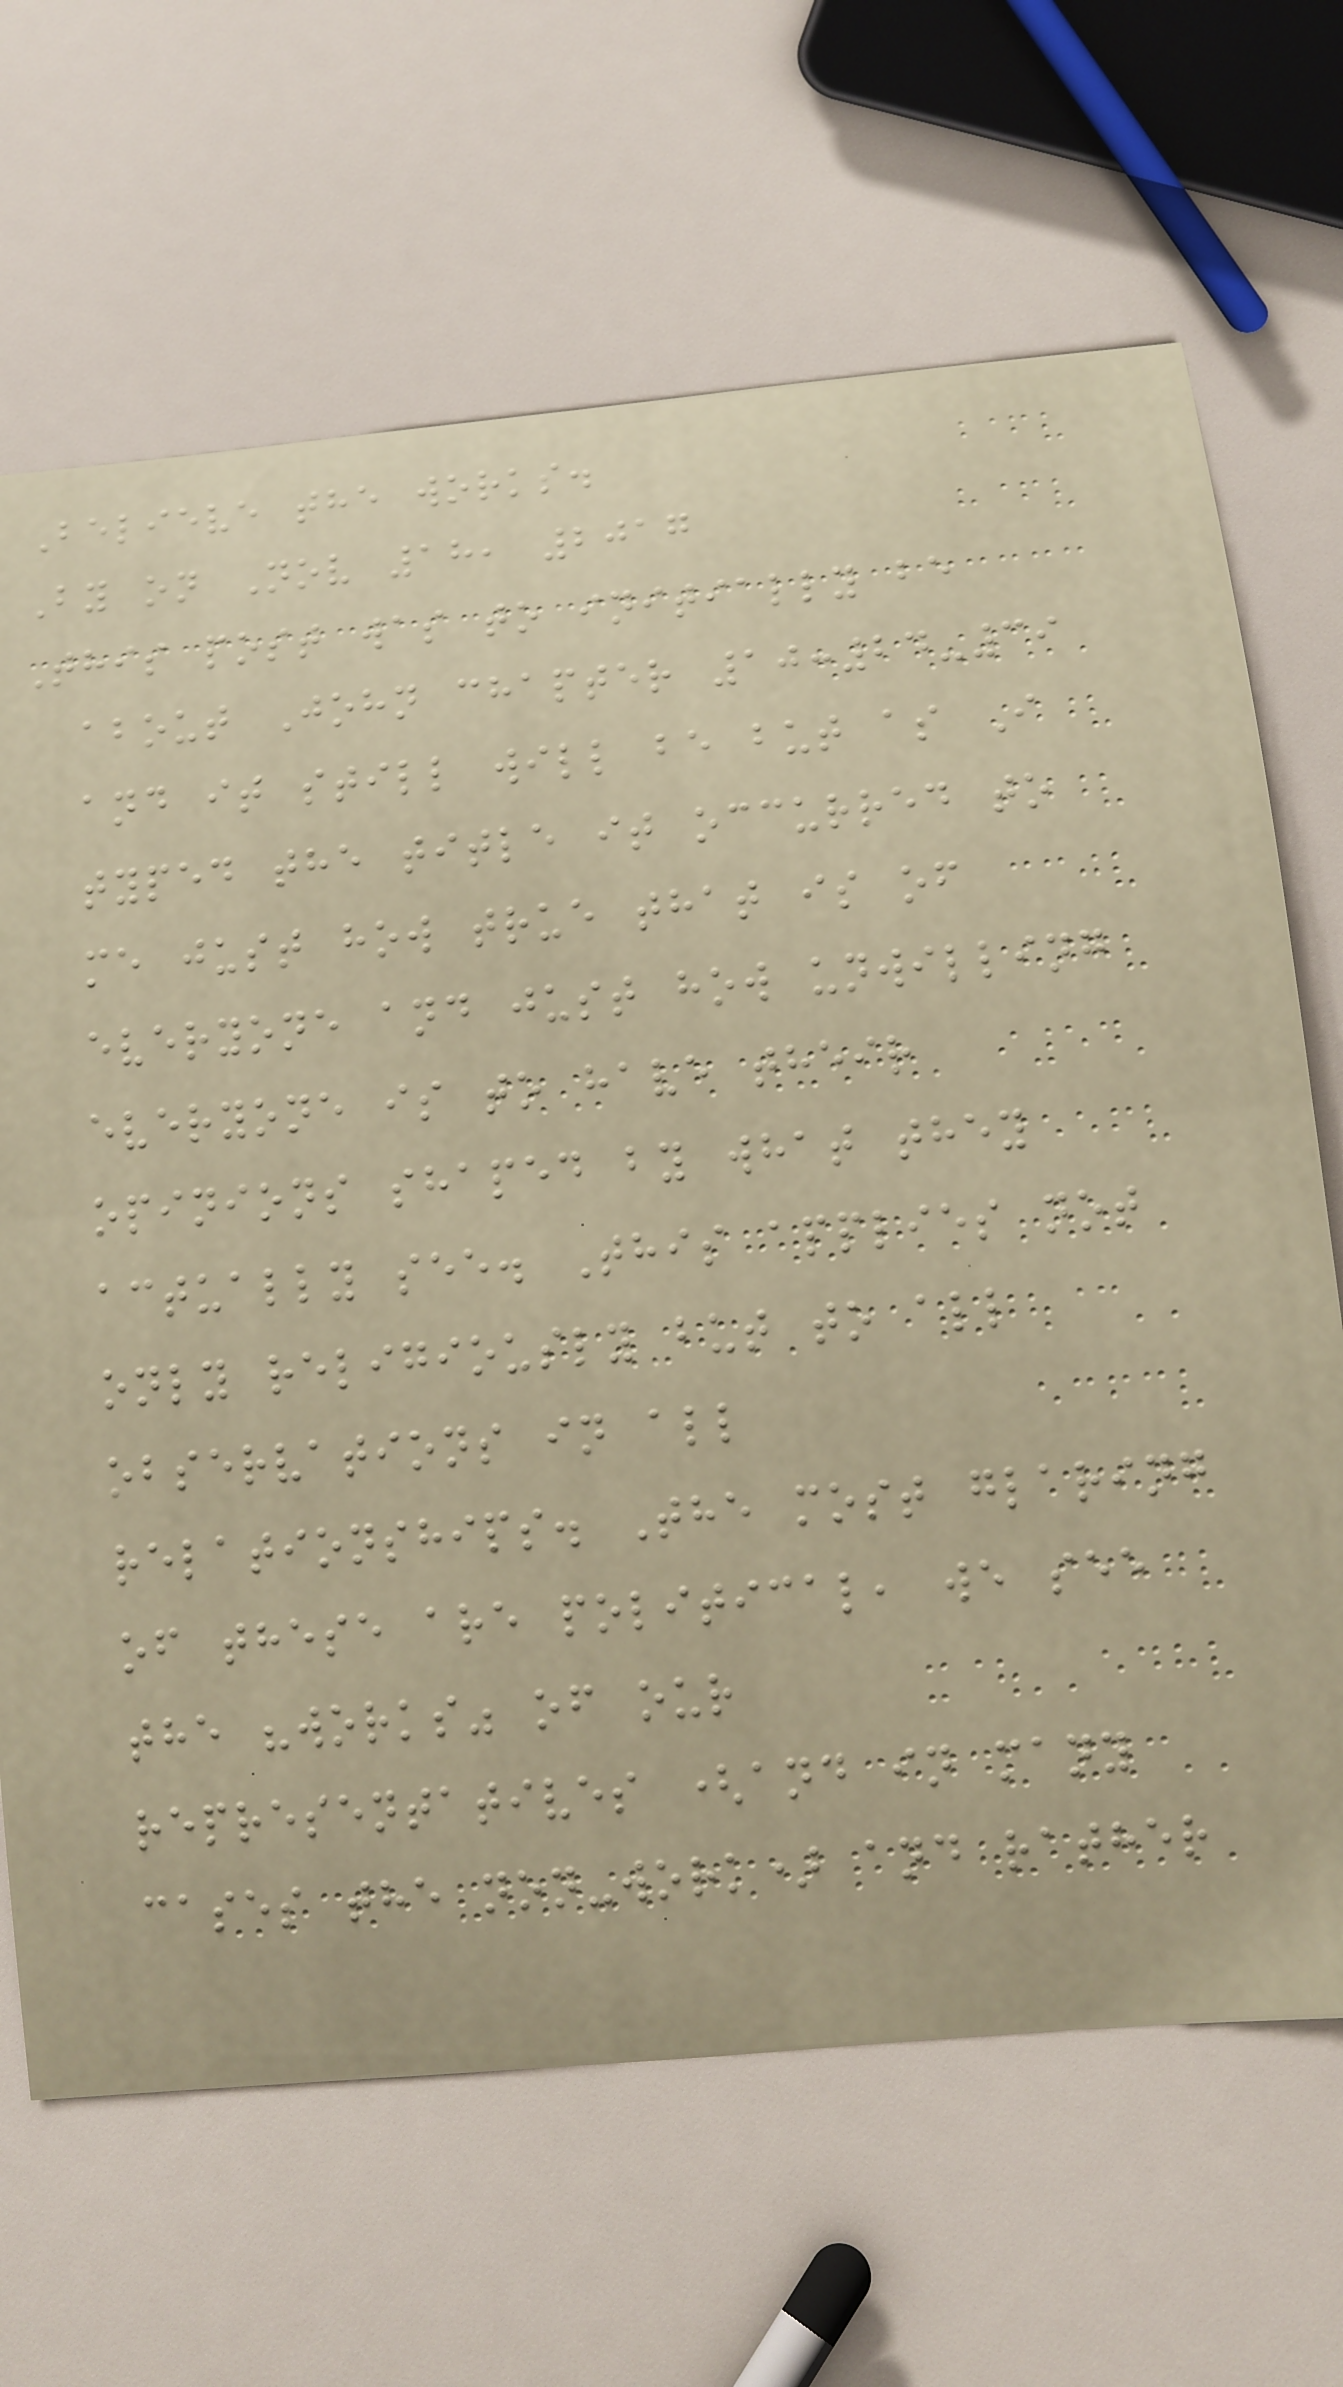Believe the works.
By on Nov 18, 2017
This post was to initially be
about John chapter 10:24-39
and it still will be but as I
typed the title it occurred to
me just how true that is of
everyone and just how unwilling
everyone is to have their
opinions shaped by what they
actually see. This applies not
only religiously but to all
observations in all
relationships. The most glaring
of these are political, we see
the "works" of our
representatives (and in many
cases the non-work) and rather
